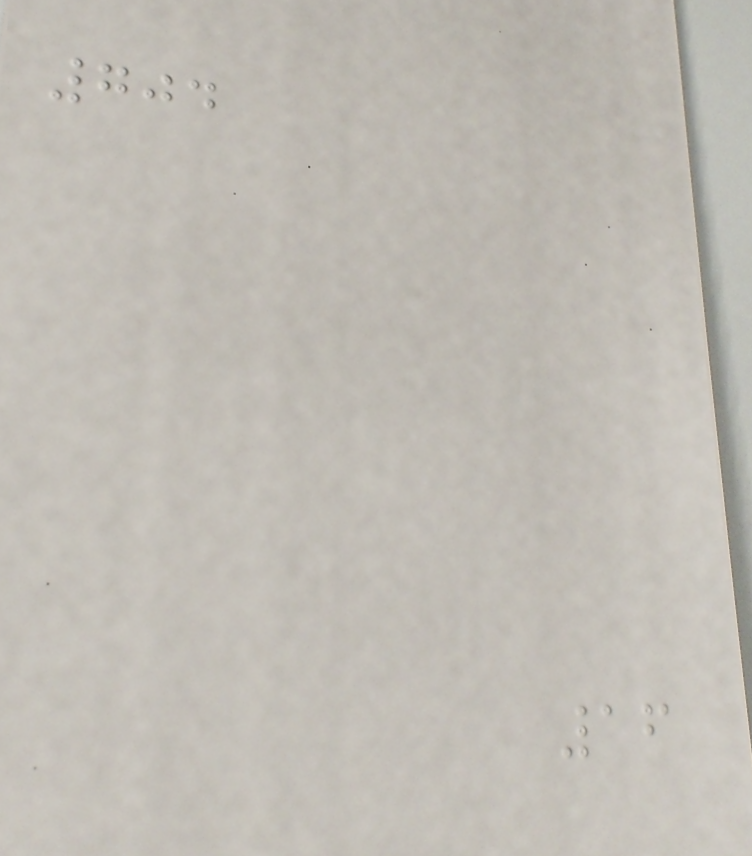704
16
